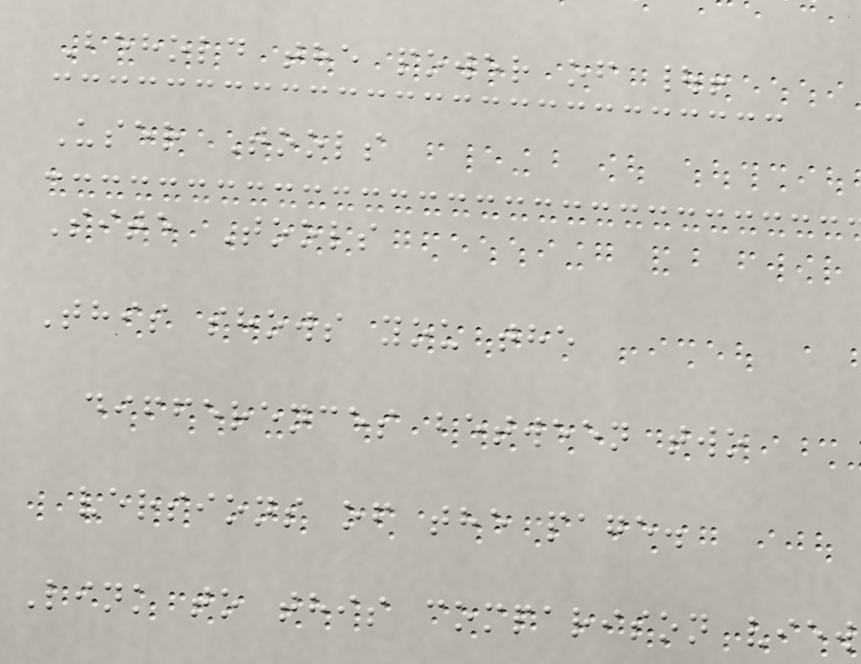Behold the power of |!
User Tools
Site Tools
This shows you the
differences between two
versions of the page.
Link to this comparison view
